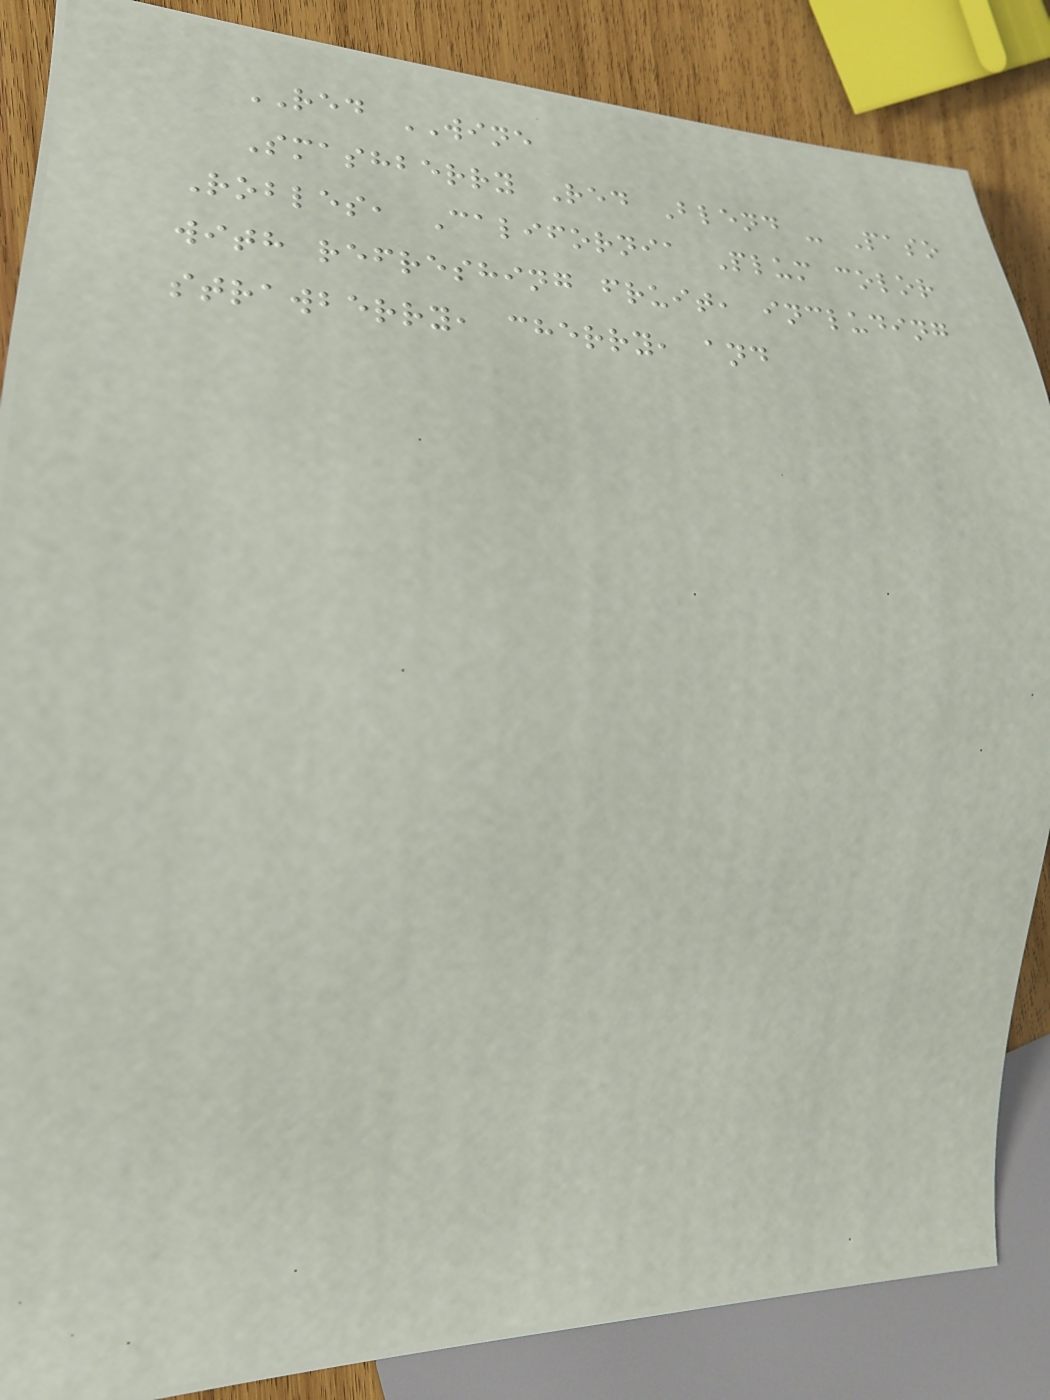RED WINE
Smashberry Red Blend - Paso
Robles, California Plum color
with refreshing fruit, including
strawberry, cherry, and
